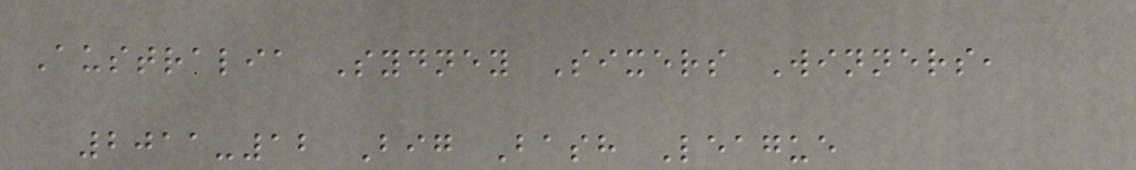Australia Sydney Sixers Winners,
2011-12 Big Bash League
